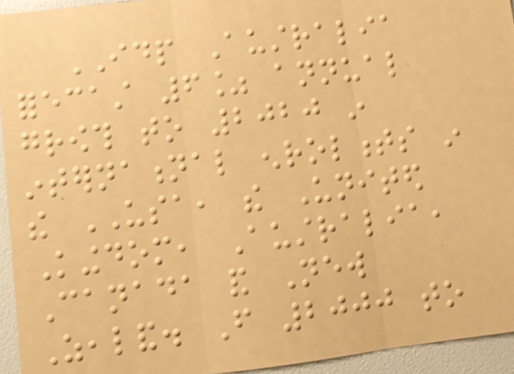IDP Australia
forecast 6% annual
growth to 2020 in
international enrolments in
the USA, the United
Kingdom, Australia,
Canada and New
Zealand. From 2000 to
